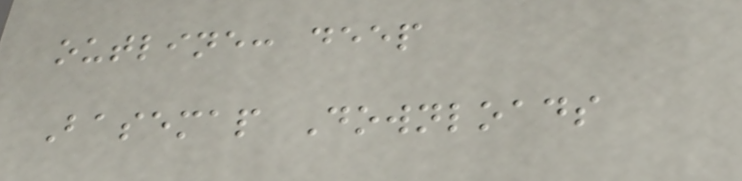outline: deep
Basemap Downloads
